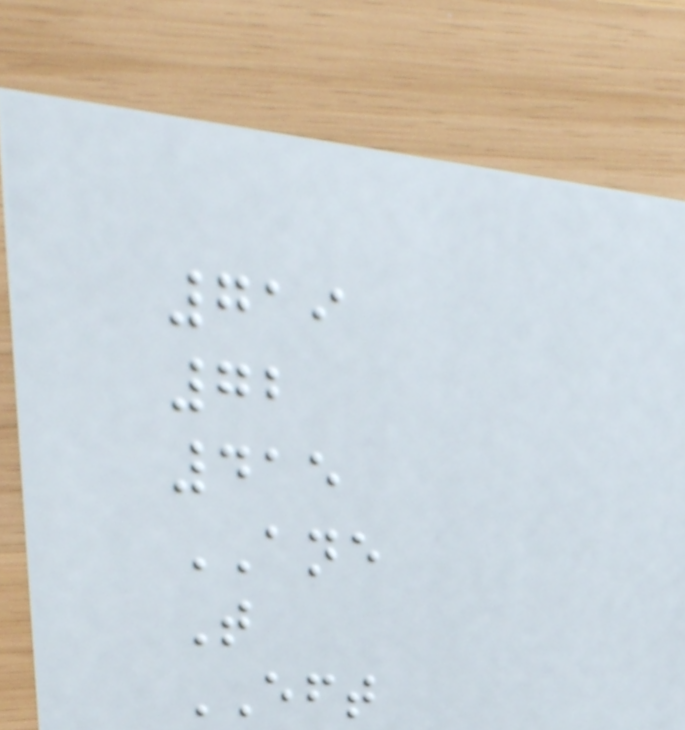719
72
415
ANE
T
EFT
